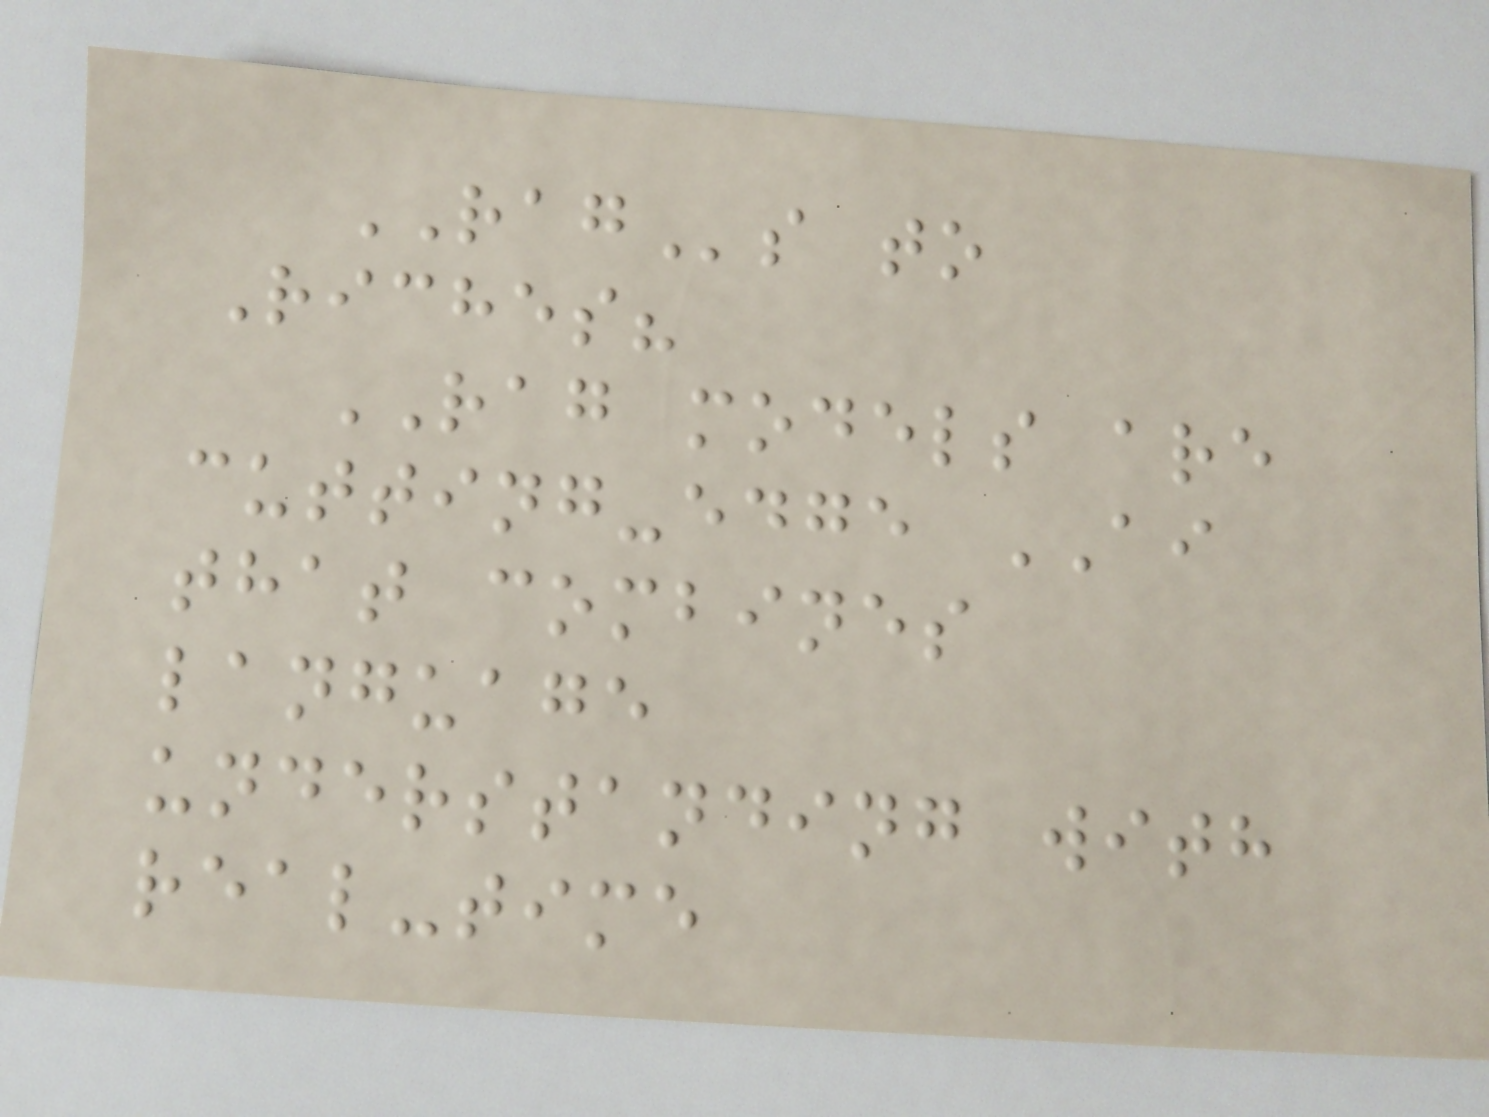RAGs to
Riches?
RAG models are
cutting-edge AI
that combines
language
understanding with
real-time
